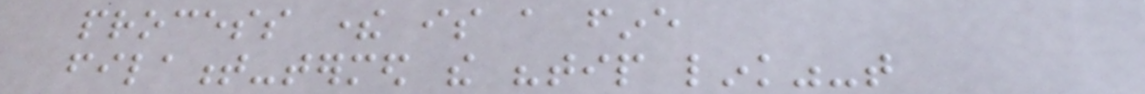process there is a fine
filament-termed the "tip link"-that
